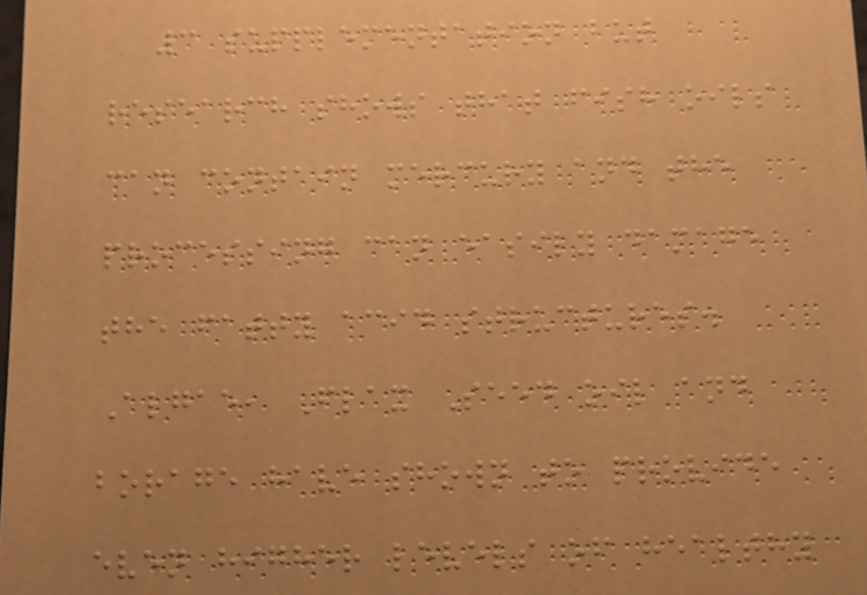3 supplementation but
research shows that fish oils
can contain mercury and the
processing can easily damage
the fatty acid structures.
Algae, Flax Seed oil and
borage have shown to provide
even higher levels of healthy
